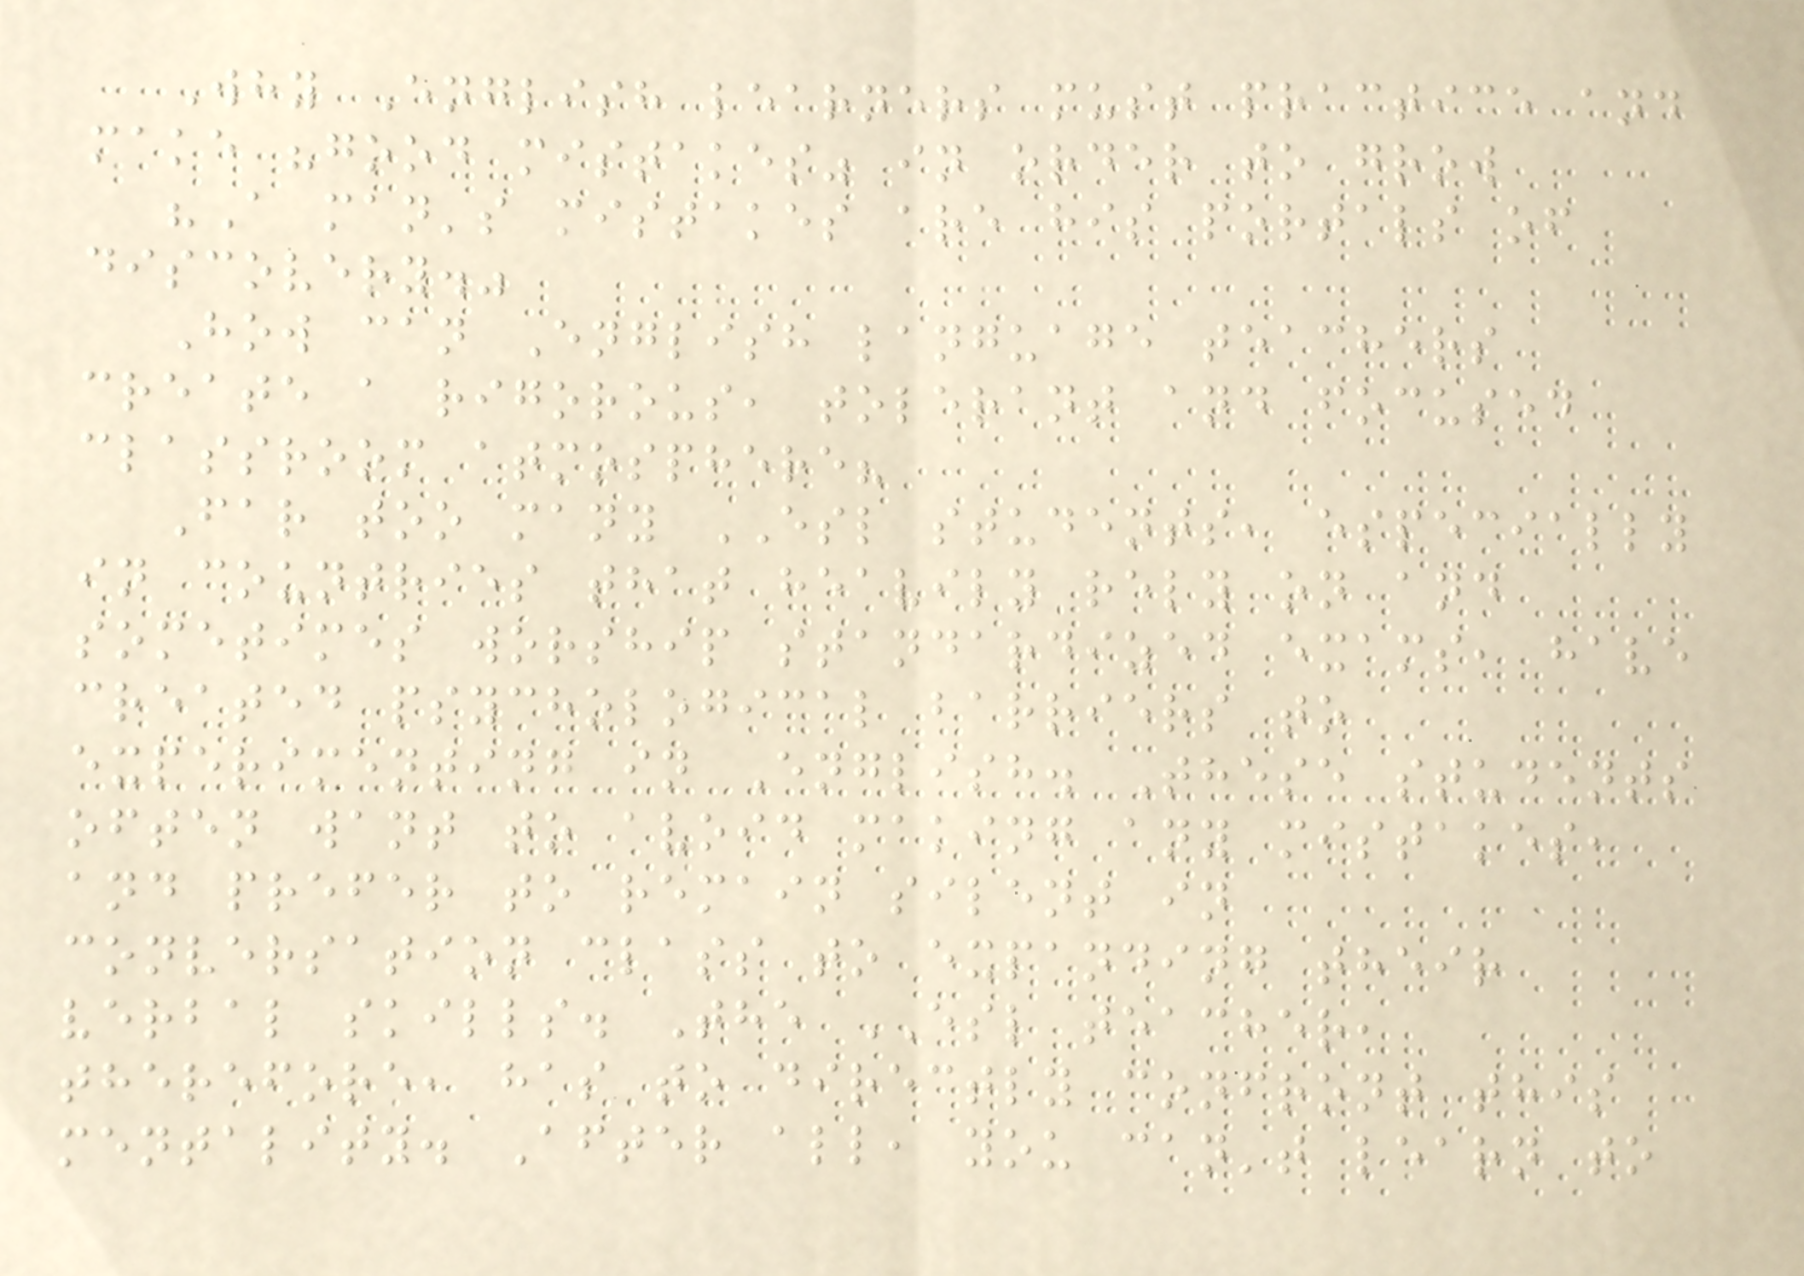Why English learners must practice and
make "good mistakes" in order to grow
"A man's mistakes are his portals of
discovery."
How can English language teachers
create a rigorous, tolerant and focused
classroom atmosphere?
Far too many ESL students, especially
in countries that heavily rely on and
sometimes worship standardized exams, have
created psychological barriers to
experimenting in English. These students
often want to avoid making any mistakes,
and prefer to remain silent in
conversation class to expanding their
verbal skills. The ESL teacher,
therefore, has to directly confront this
mentality. After all, you can't learn to
